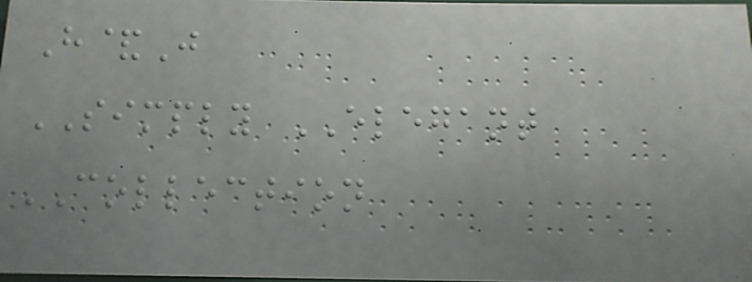H&J
SIMPLY ELEGANT
COLLECTION
